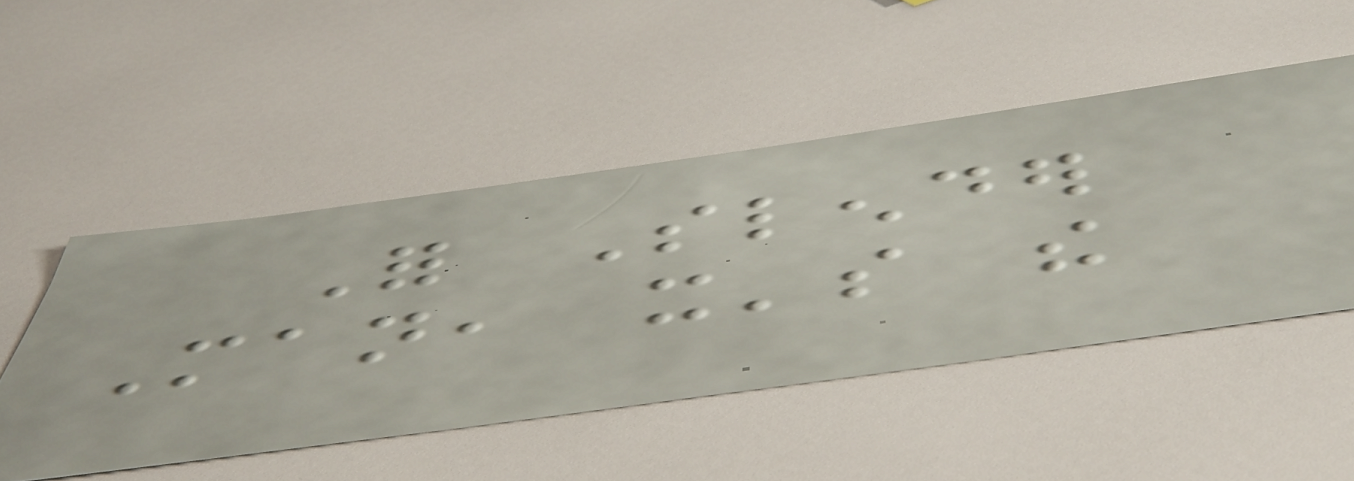For Slender
Man, it's the
